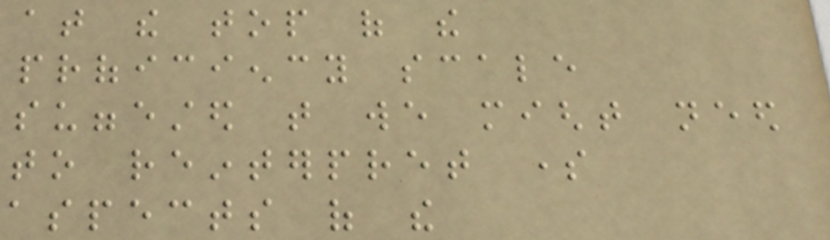at the top of the
proficiency scale
suggested that we might need
to reinterpret some
aspects of the
